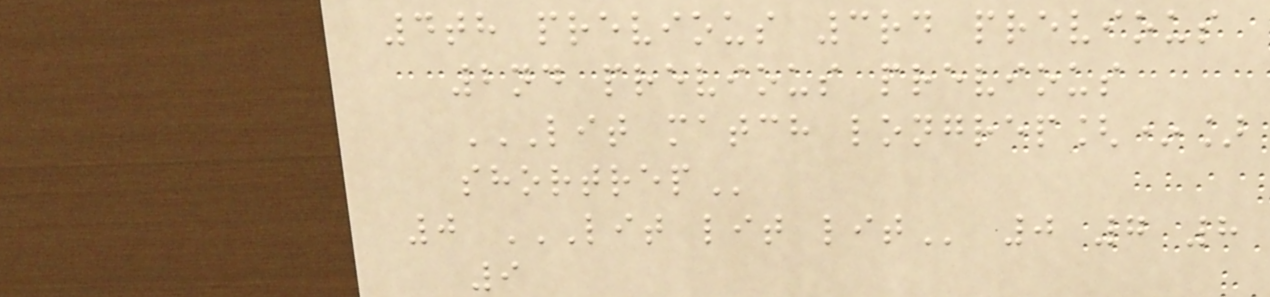4th previous 3rd previous
2nd previous previous
LIT MATCH LONGREP[*]
SHORTREP
0 LIT LIT LIT 0 7 8
9
